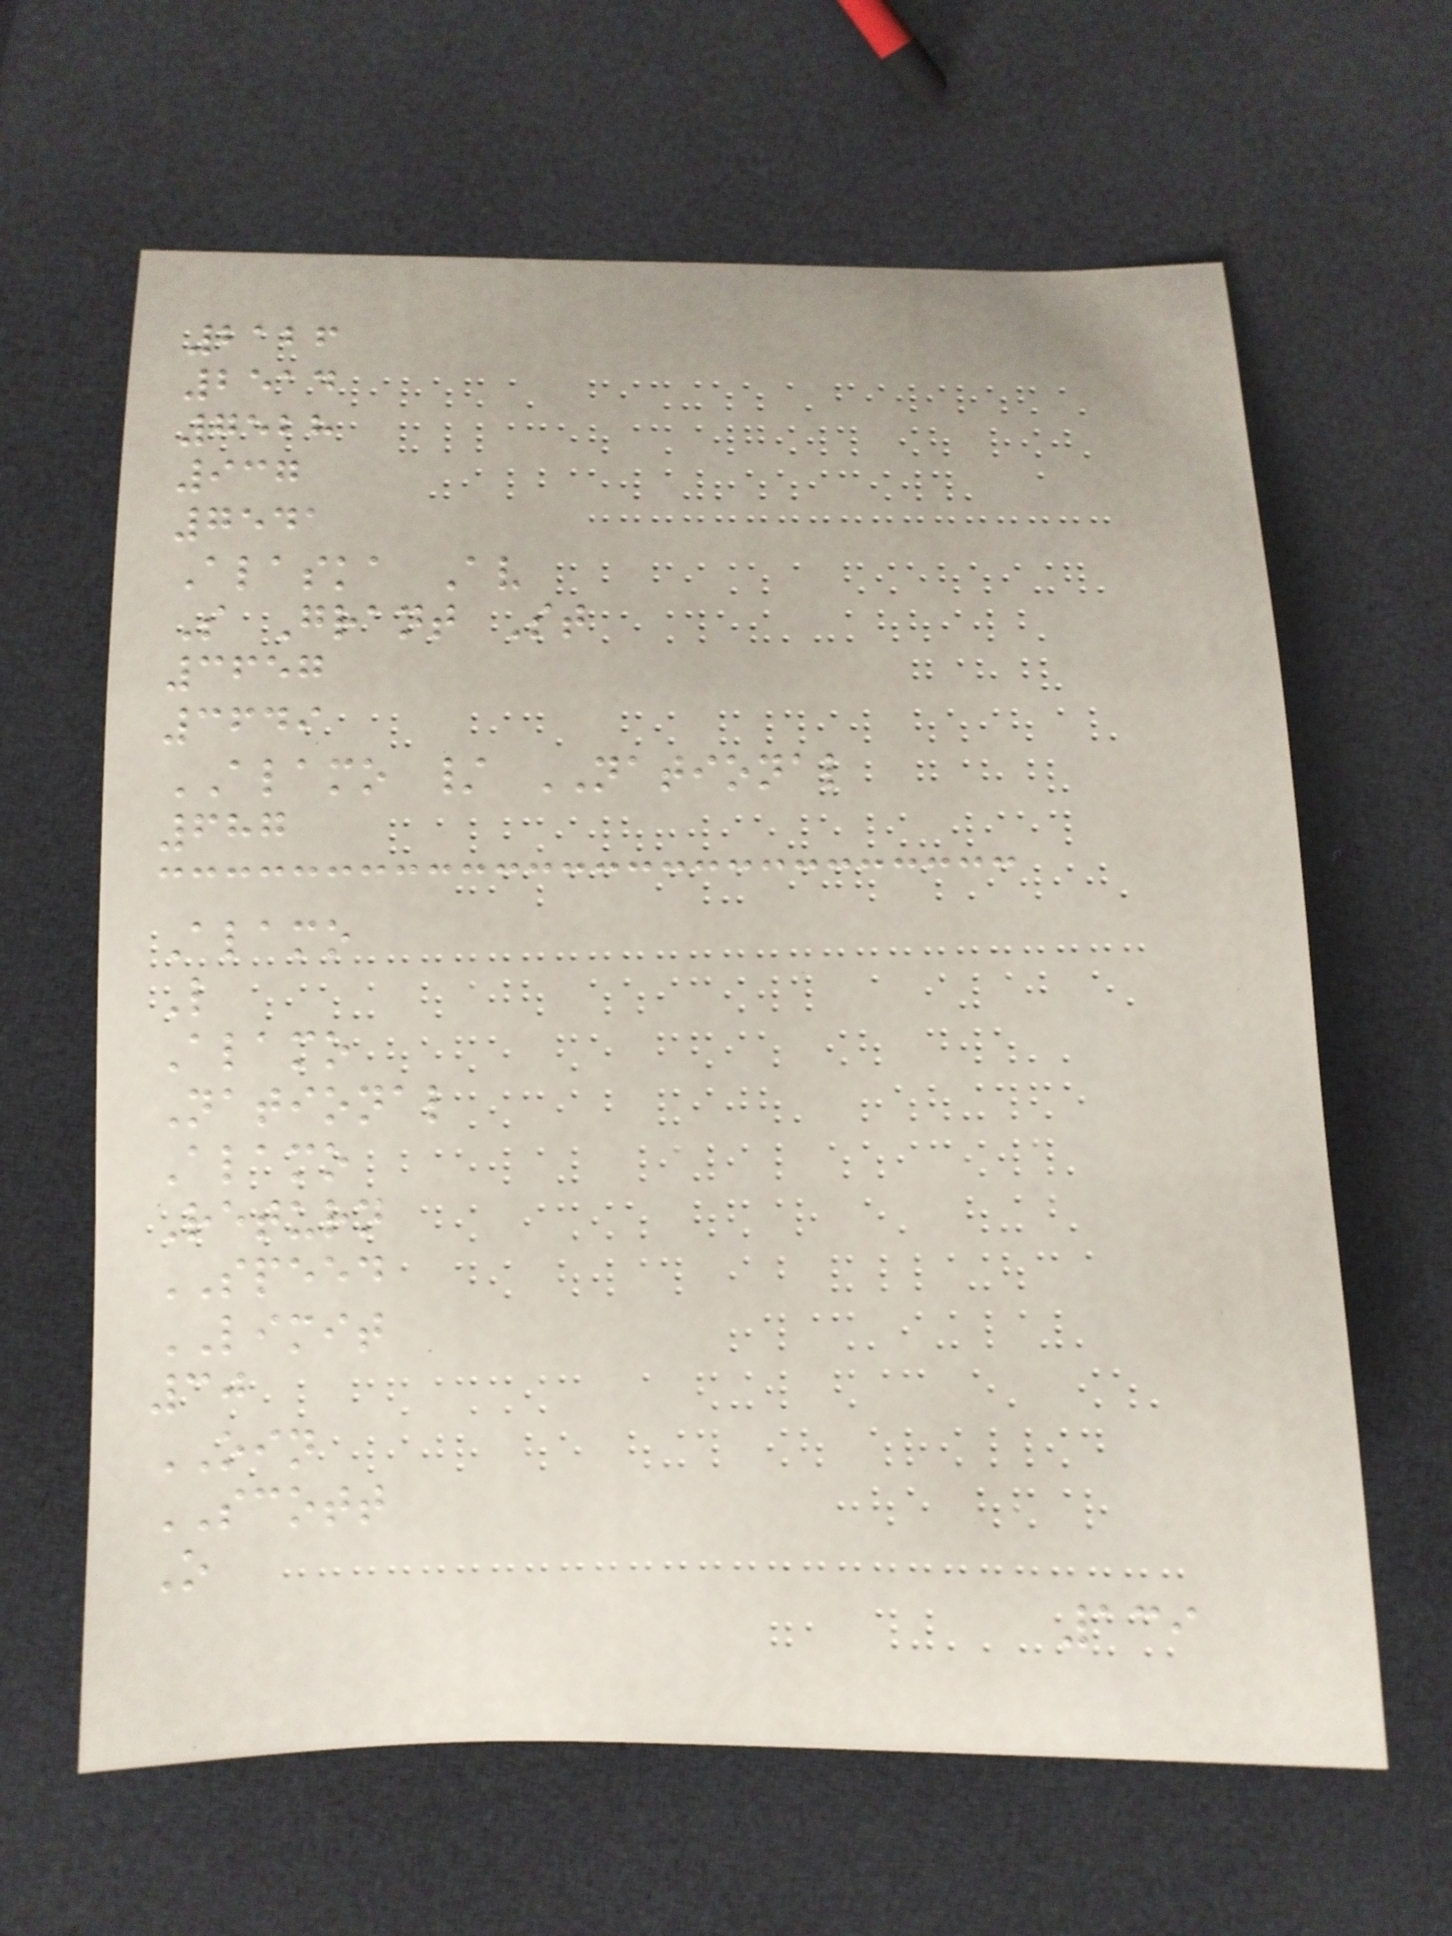2126
2514
7528
937
7541
Alaska Av
S Grant St
3657
3649
ALAMO / NATIONAL
687
Alamo
L
Alamo
National
Alamo
Return
SPEED
LIMIT
30
OIN
SCOTT
O
139
